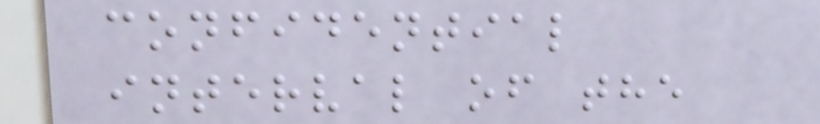confidential
interval of the
